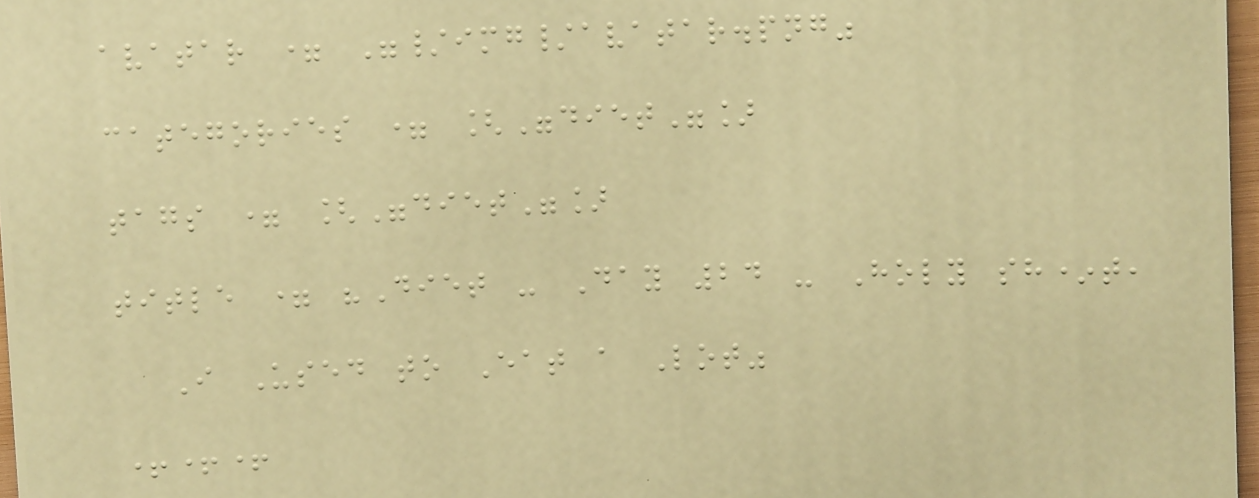avatar = "/img/avatar.png"
categories = ["diet"]
tags = ["diet"]
title = "Diet - Day 24 - Holy sh*t,
I Used to Eat a Lot"
+++
